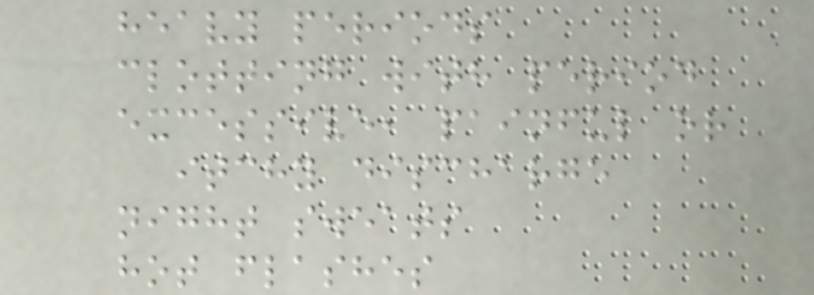heavy periods
clotting with period
excessive, painful or
itchy discharge
night sweats
hot flashes
